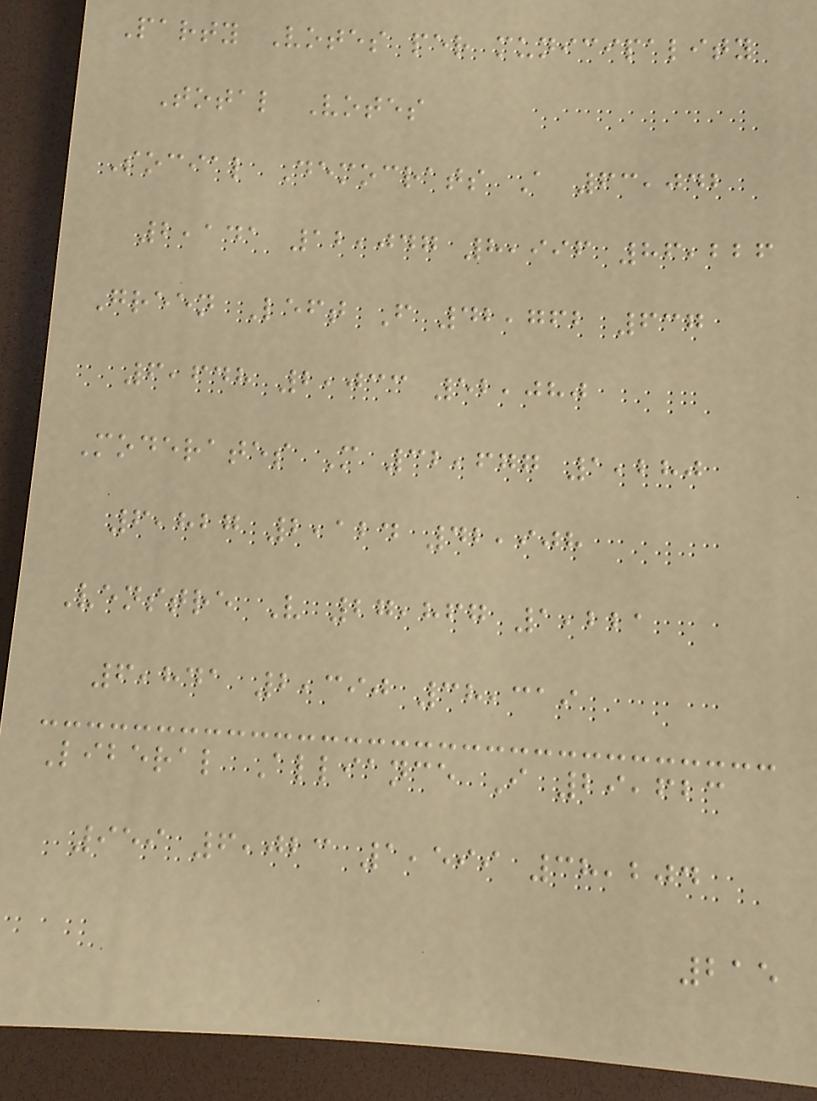Party Votes per municipality
Total Votes
Social Democrats A 63,042
2,141 12,047 8,996 86,226
Green Left F 42,762 637
6,648 2,033 52,080
Moderates M 32,677 1,280
6,827 2,124 42,908
Venstre V 27,867 1,221
6,841 2,390 38,319
Liberal Alliance I 29,623
959 6,023 1,599 38,204
215
